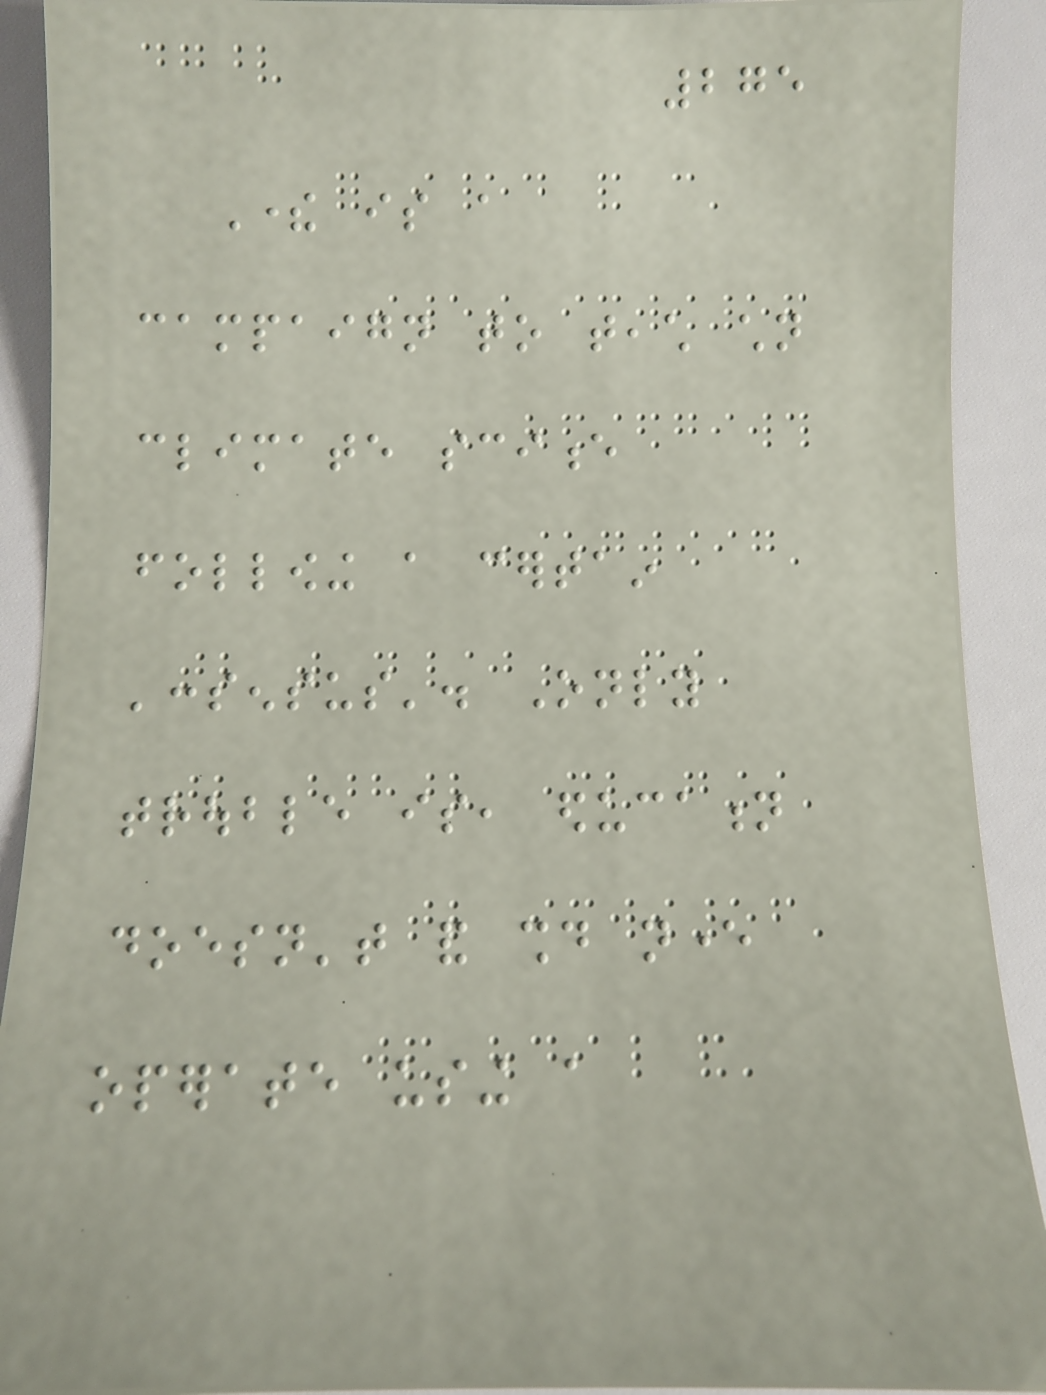275
There is a
campaign to teach children
climate science
following a certain
'consensus'. Only
trouble is, education
doesn't and should never
operate using a
